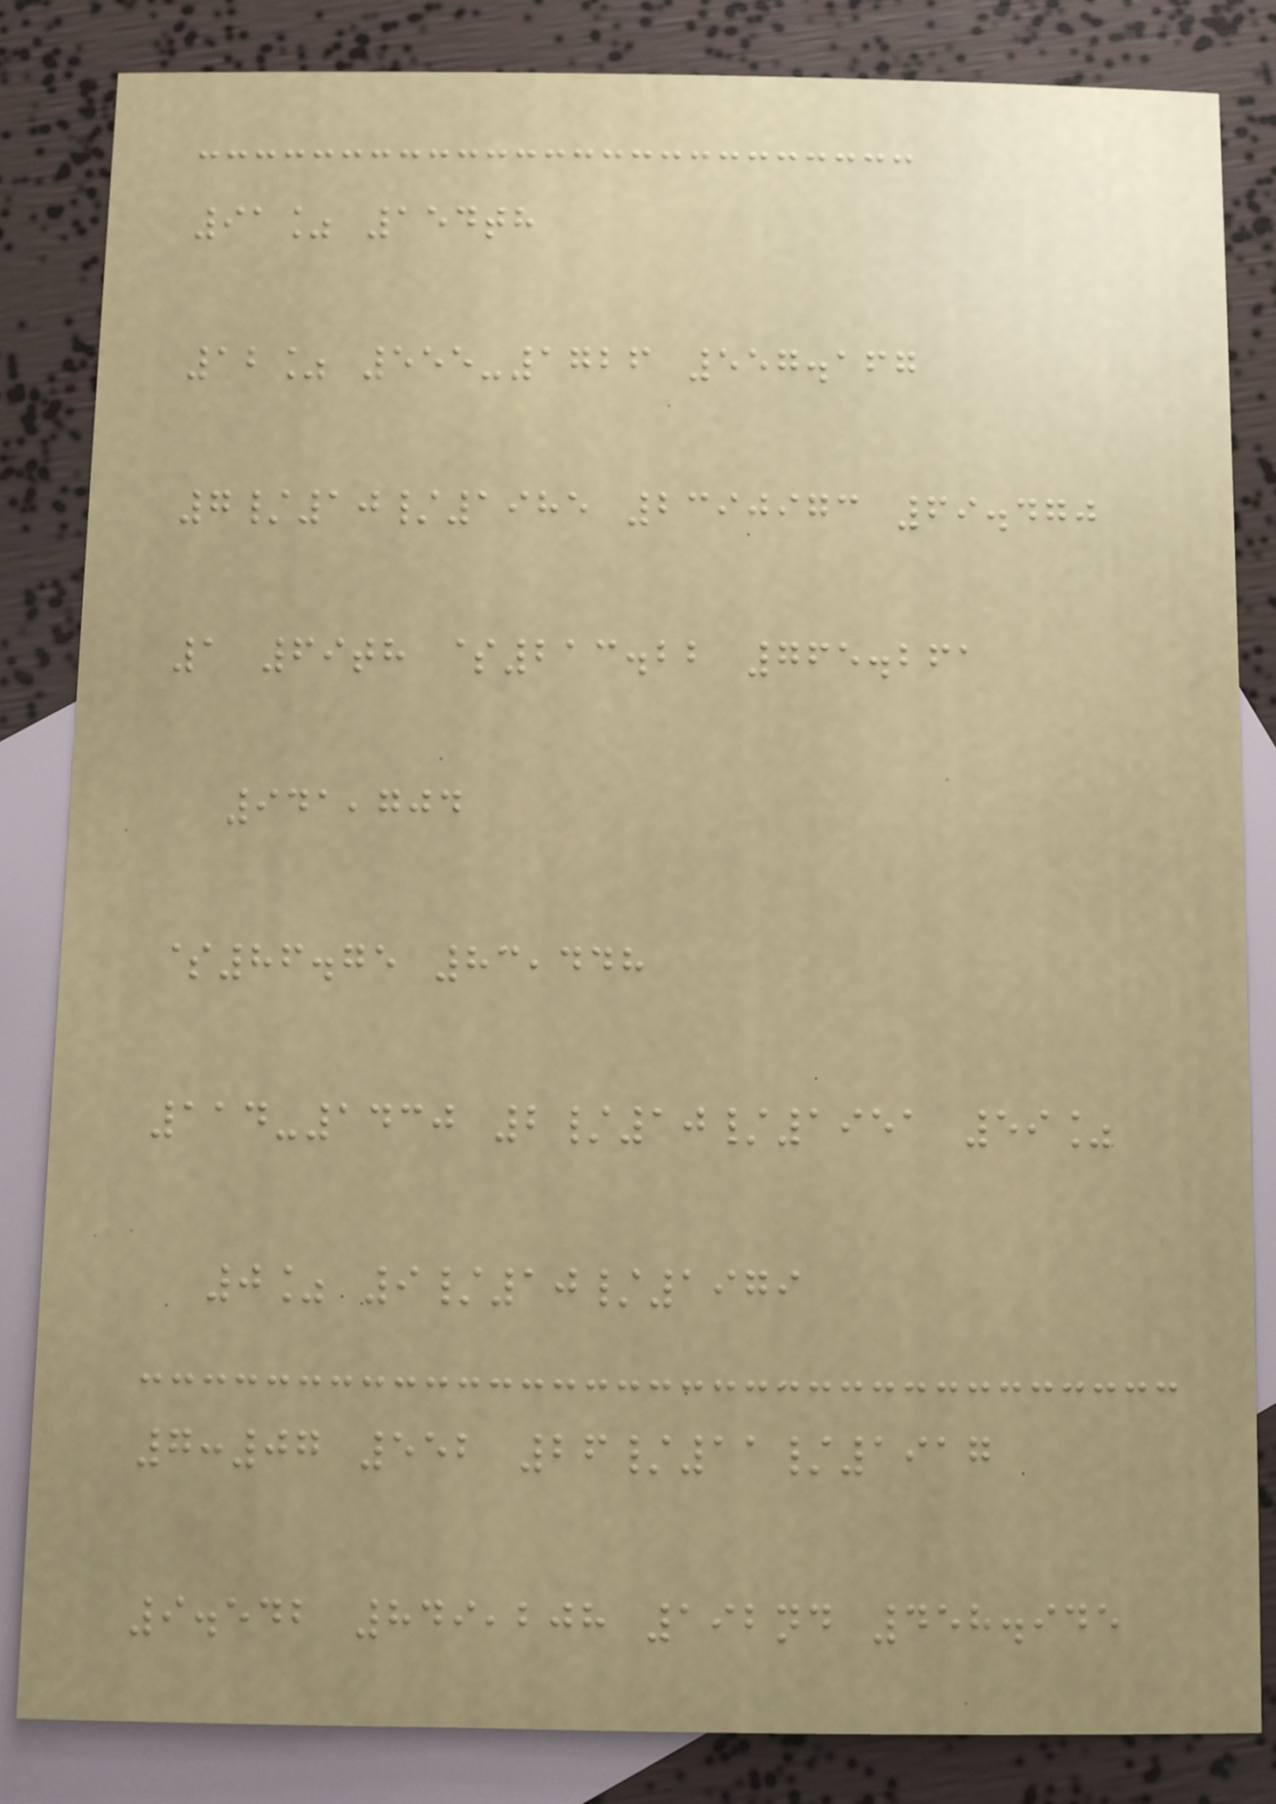91% 154th
12% 555-1726 557.167
7/10/1985 2390973 69.470
1 69th $213.22 765.261
941,704
$86.75 83,448
114-1430 2/10/1951 59%
0% 9/10/1979
7:07 552 26/11/1917
9.542 849,208 192nd 458.945
